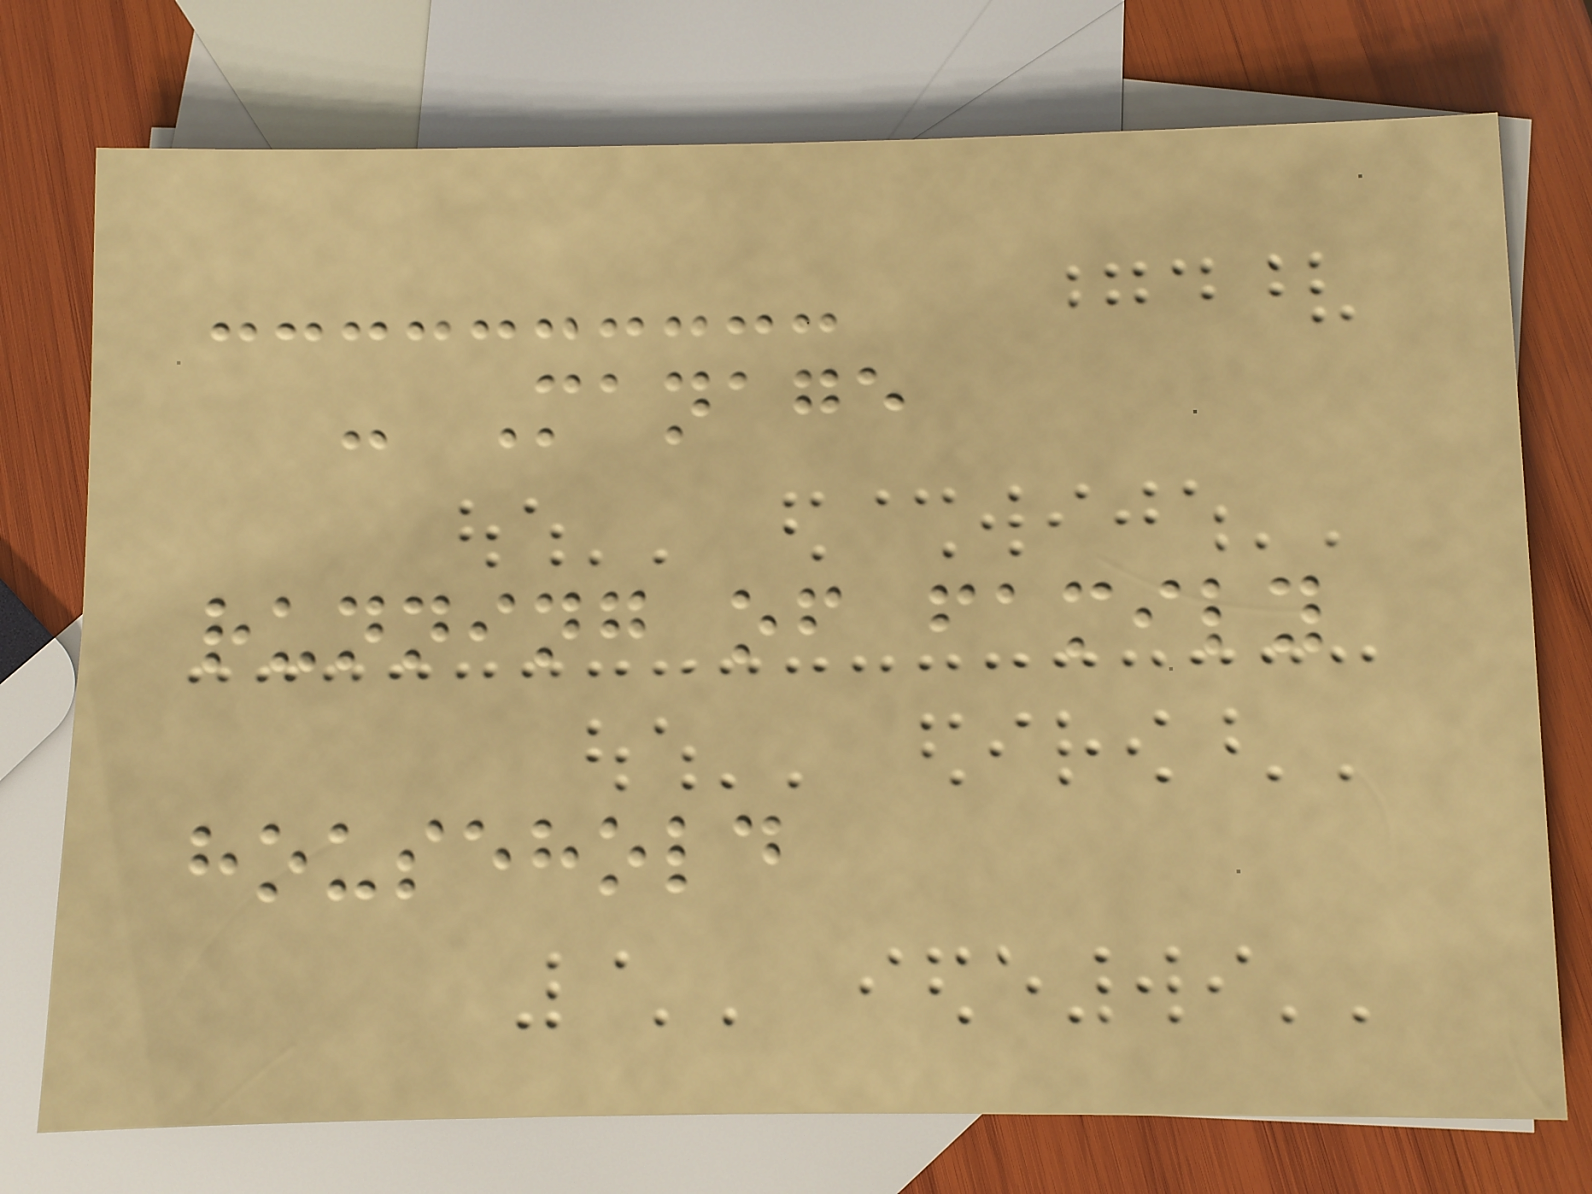- Manage
running of family
household
